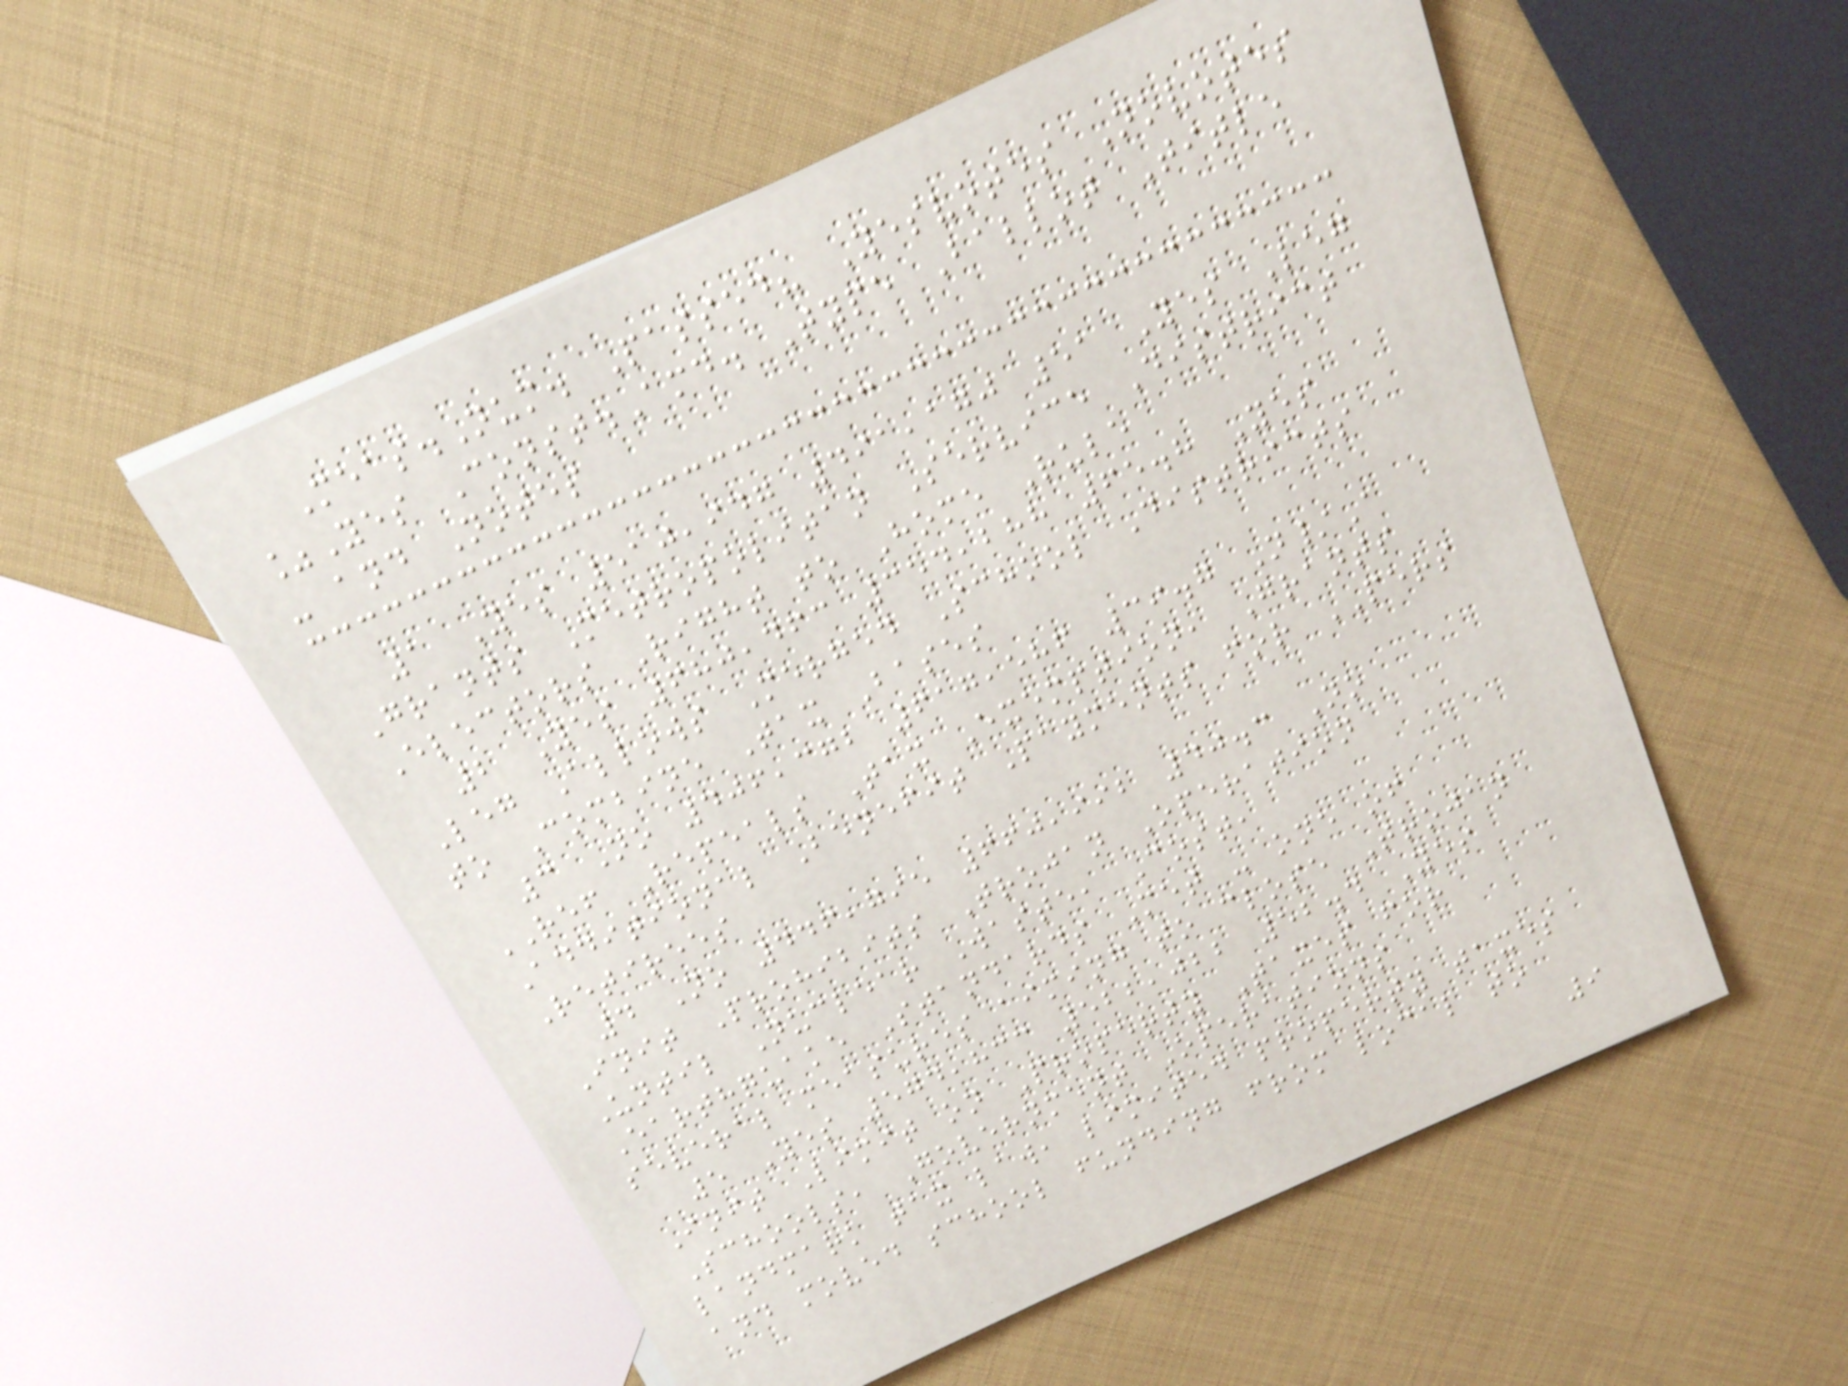Meas.Num. Passed? Yesvotes Novotes
%Yes Const.Amd. Type Ballot Title
- and Notes
1 Yes 510,947 491,170 51 Yes Leg
Grants Metropolitan Service District
Electors Right to Home Rule
2 Yes 680,463 354,288 65.8 Yes
Leg Allows Merged School Districts
to Combine Tax Bases
3 No 406,372 617,586 39.7 N/A
REF Repeals Tax Exemption, Grants
Additional Benefit Payments for PERS
Retirees
4 No 446,795 660,992 40.3 No
Init Prohibits Trojan Operation
Until Nuclear Waste, Cost,
Earthquake Standards Met - one of
several measures aiming to close Trojan
5 Yes 574,833 522,022 52.4 Yes
Init Limit on Property Taxes for
Schools, Government Operations
landmark tax law, limited property taxes
and moved school funding from local to
9
